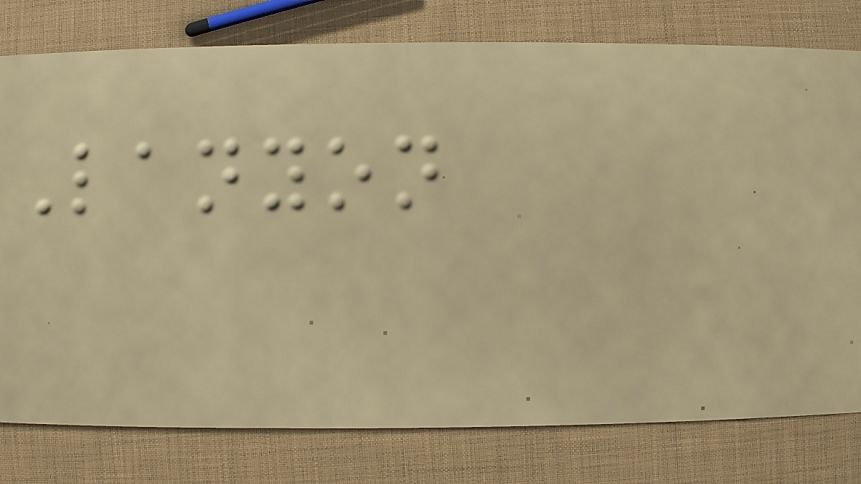Lanyon
